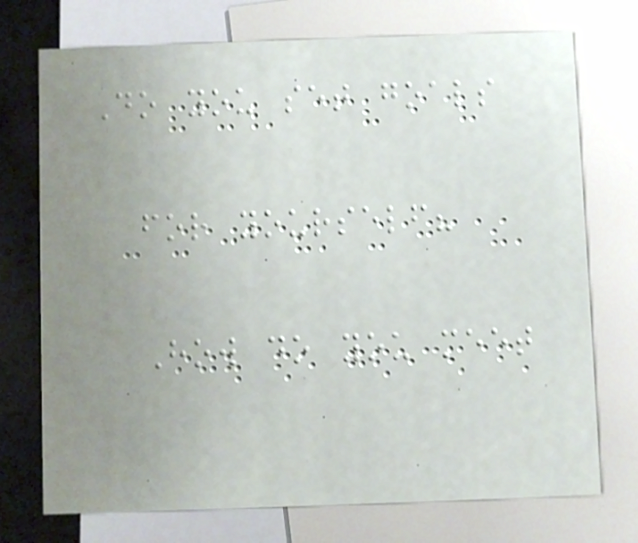Do you set goals
for yourself?
How do you meet
